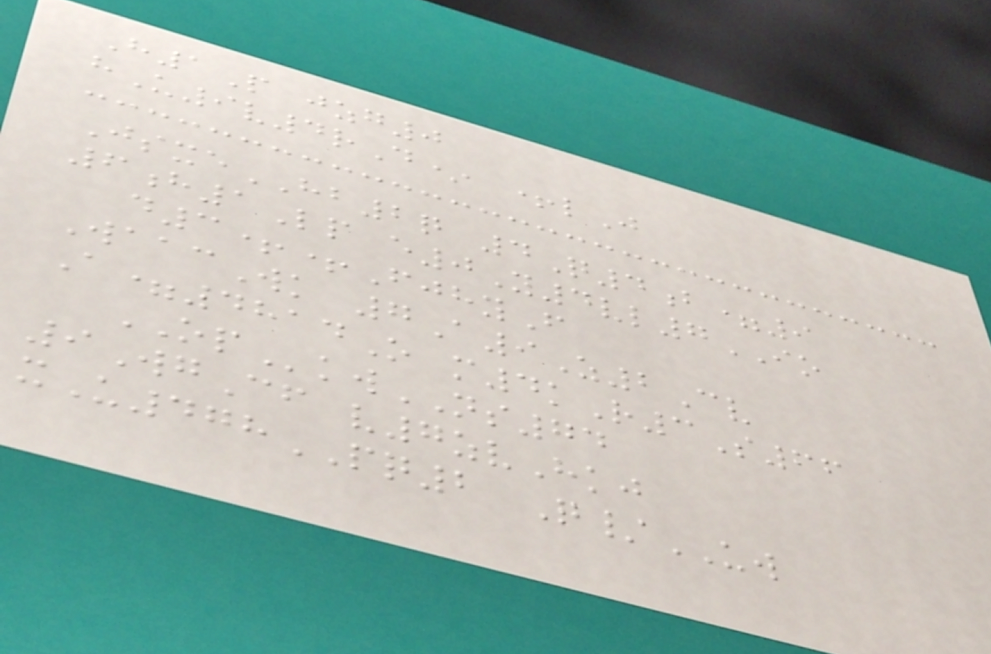H1P jzg0
hU9v4rD* +lJ
JsxeHB2q 4Q4b=9
6h1Lp e0Y4vl7IO
d3++FjhyF
WaacWk 7A9Z2Cv
A=4814O m4kR3S66
OPkwNS74
9WgCf v7zvHkj
xU478PQ2 Q/UW
